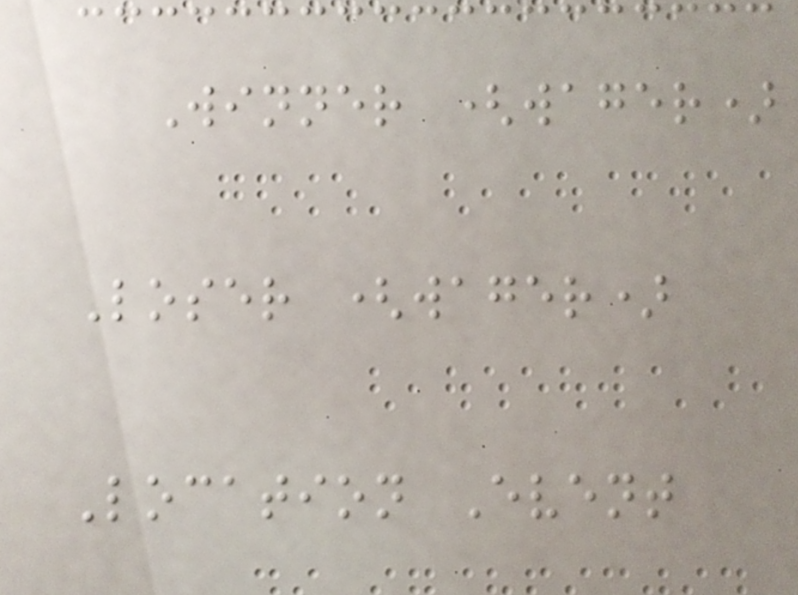Winner (wager)
Loser (wager)
Location Event
